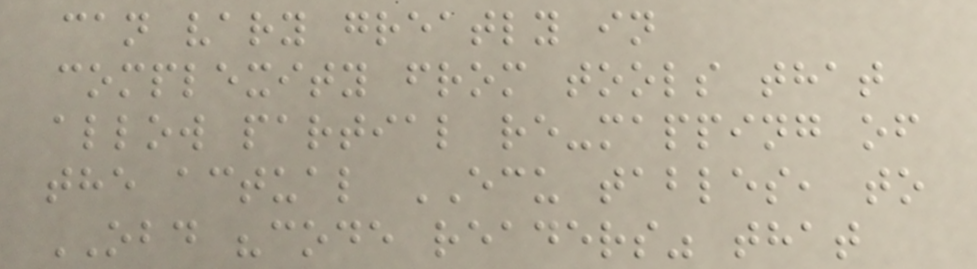can vary greatly in
complexity from tools that
allow partial re-mapping of
the actual ECU tables, to
OBD "code readers" that
